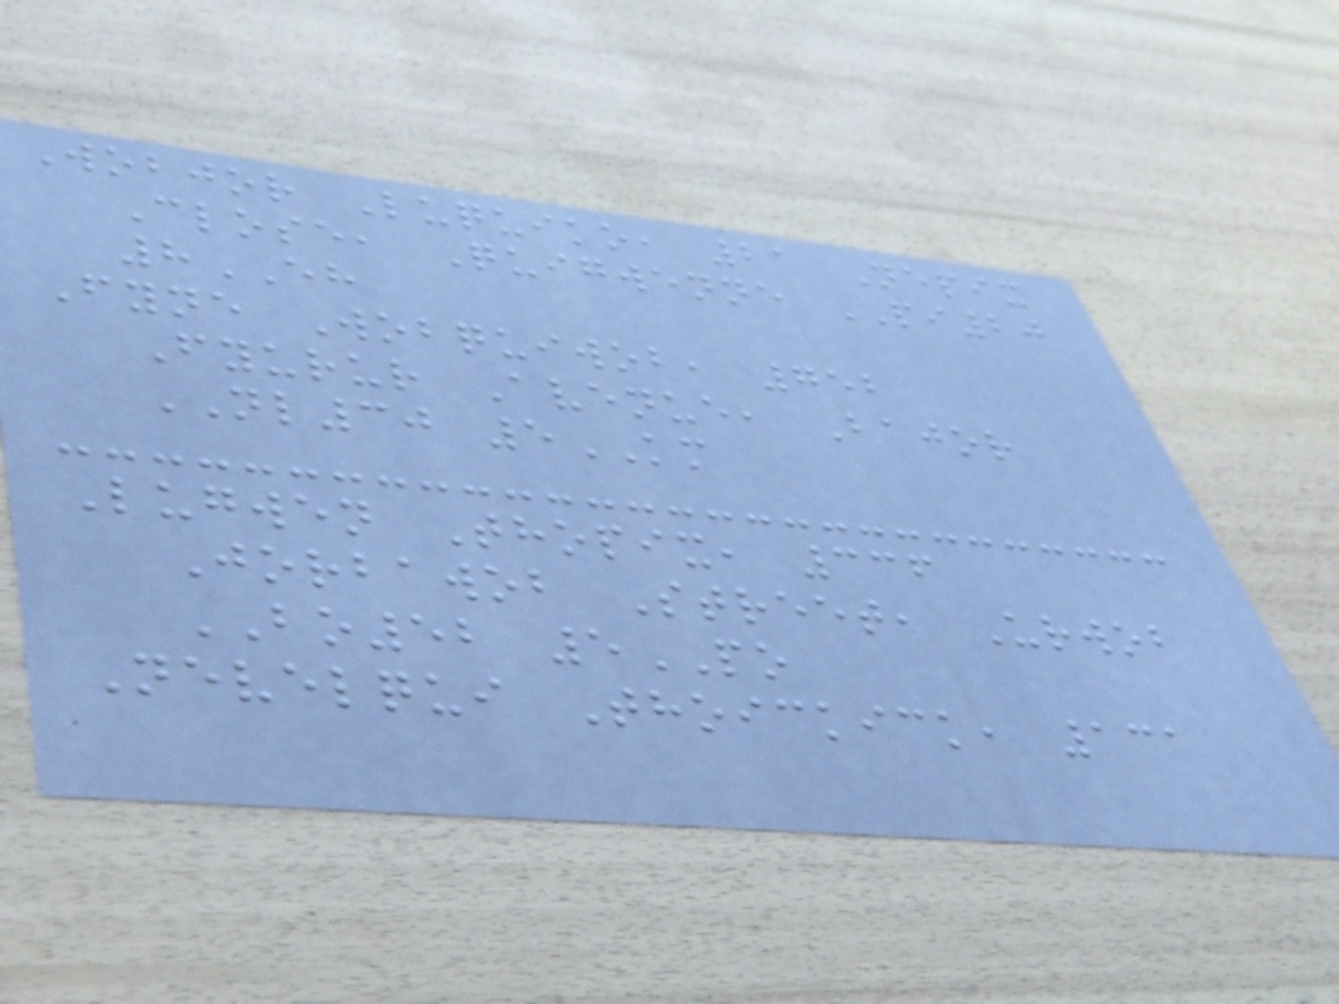Wobjor Luquiko, 21 Nepix
Close, Quigwenne PI20
8EH
Fyne Wobquiwob, 752
Fyurur Avenue, Bajor
NL30 5KM
Lugwen Thopix, 336
Jorbawob Street, Urwob
BO52 5PO
Nevelqui Thoickick, 131
